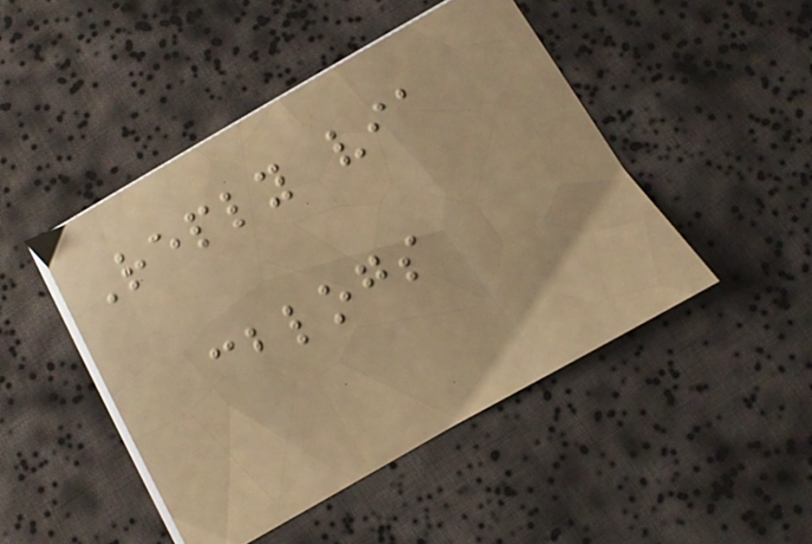Reply via
cblogs
